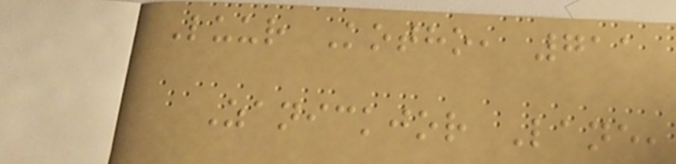Luur Kotho, 711
Zanickjor Lane,
